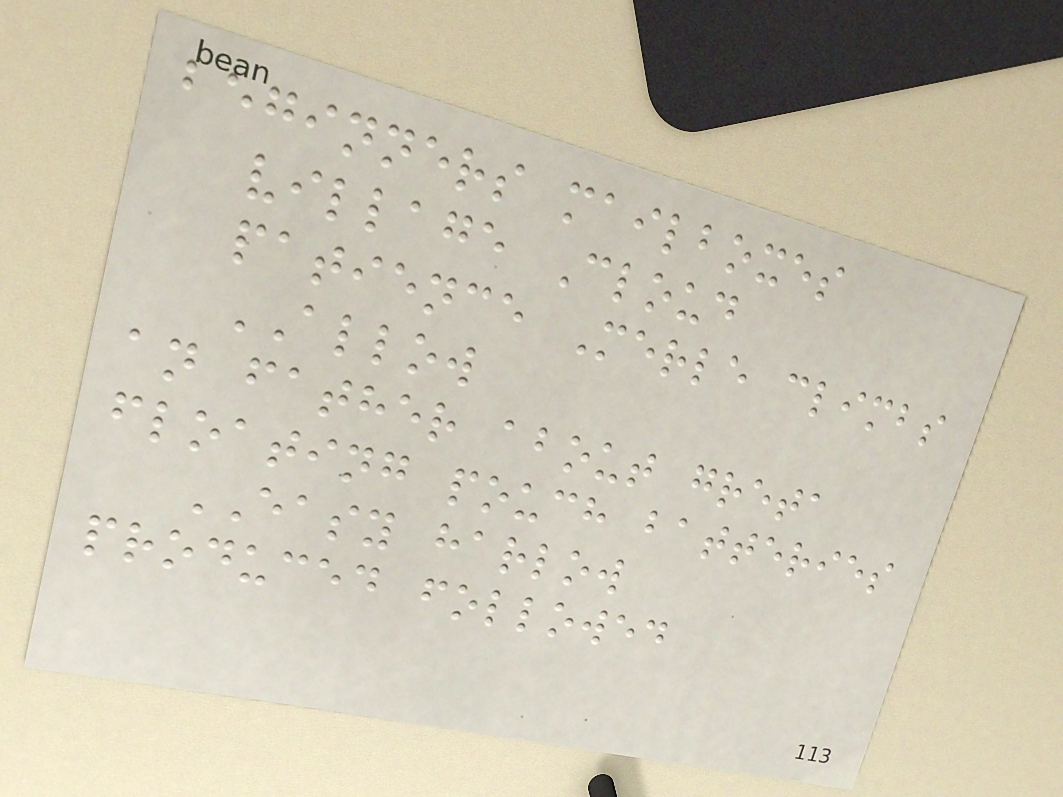beginners mailboxes
village Cloud
patience Merle climbs
ALLOW
an father about greta
floating pouch batteries
EASY harlow
produced followed
